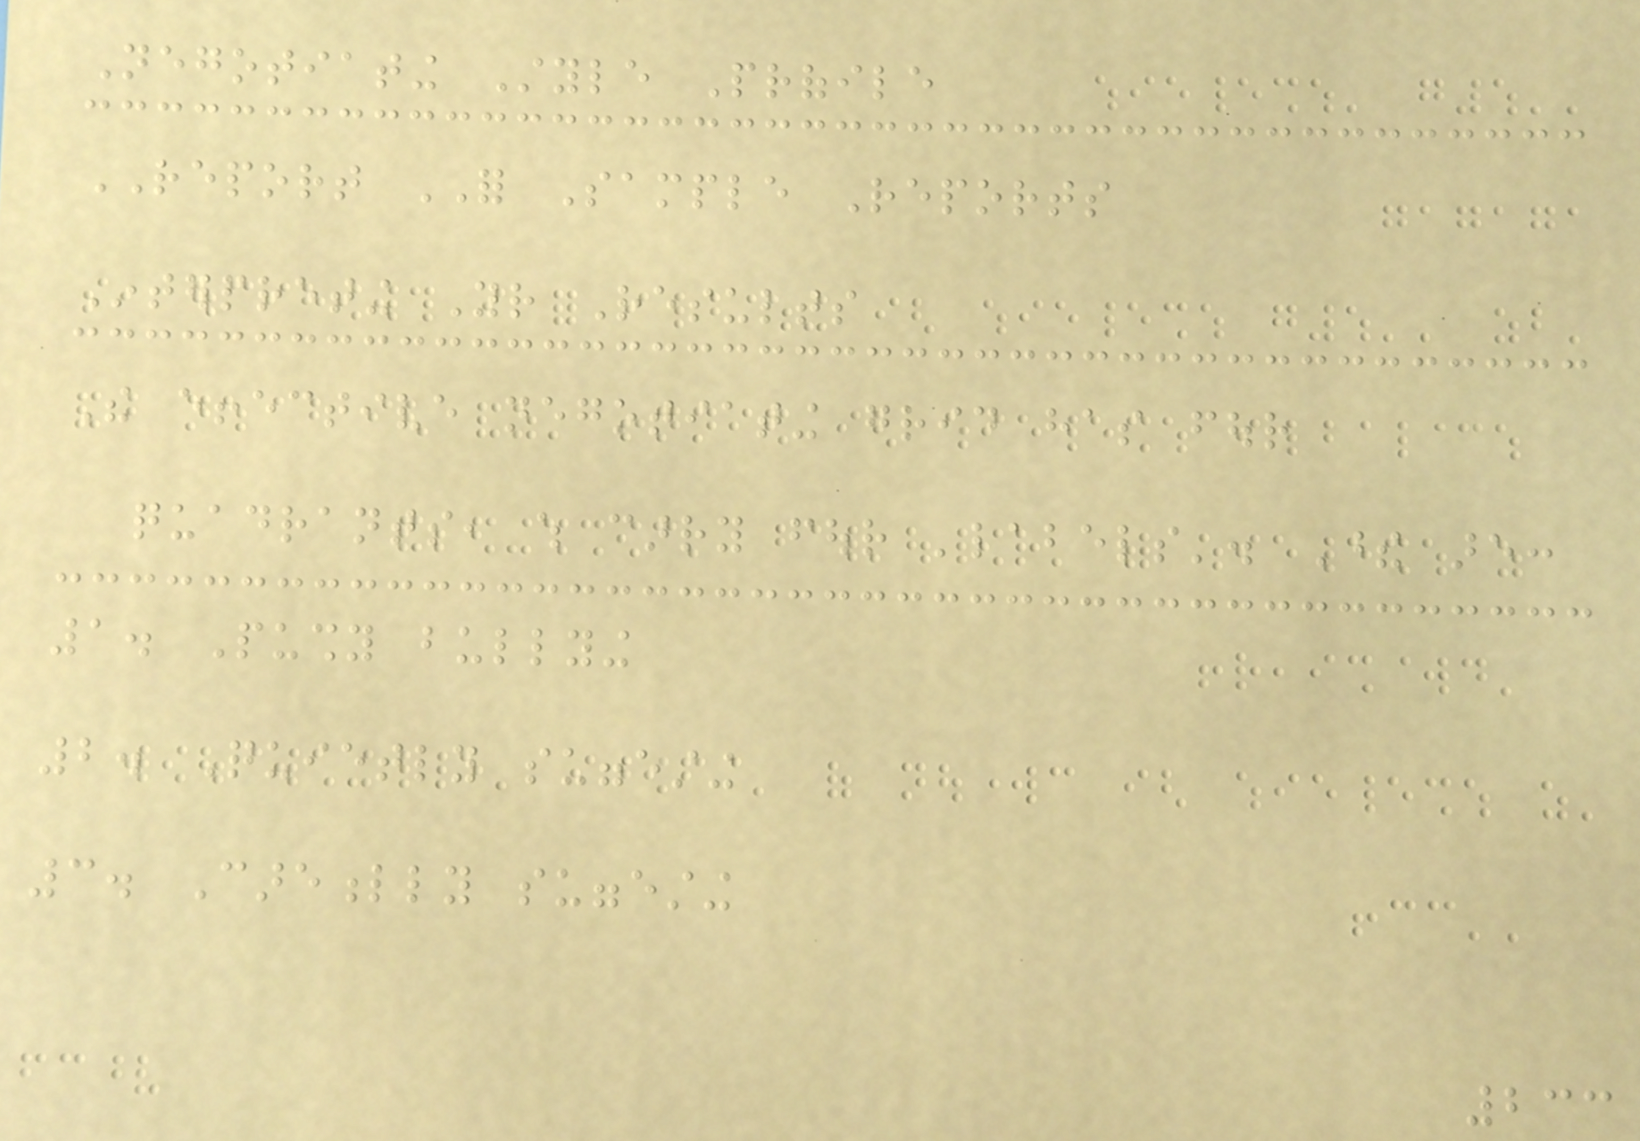Negotiating Style Profile
REPORT FOR Sample Reports
Interpreting Your Results
The effective negotiating grid has four
quadrants, which carry four 'labels'. These are:
1. Pushy bullying
2. Quietly suggesting
3. Carefully suggesting
233
